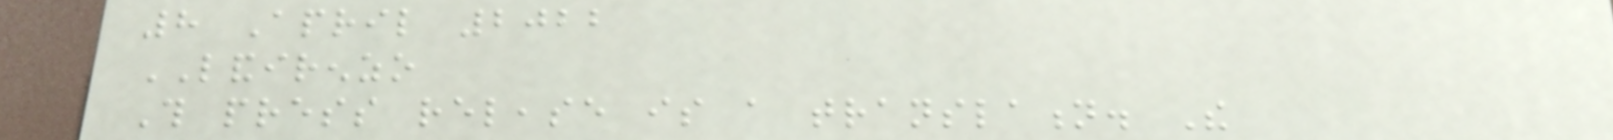8 April 2022
LANDIRENZO
This press release is a translation. The
